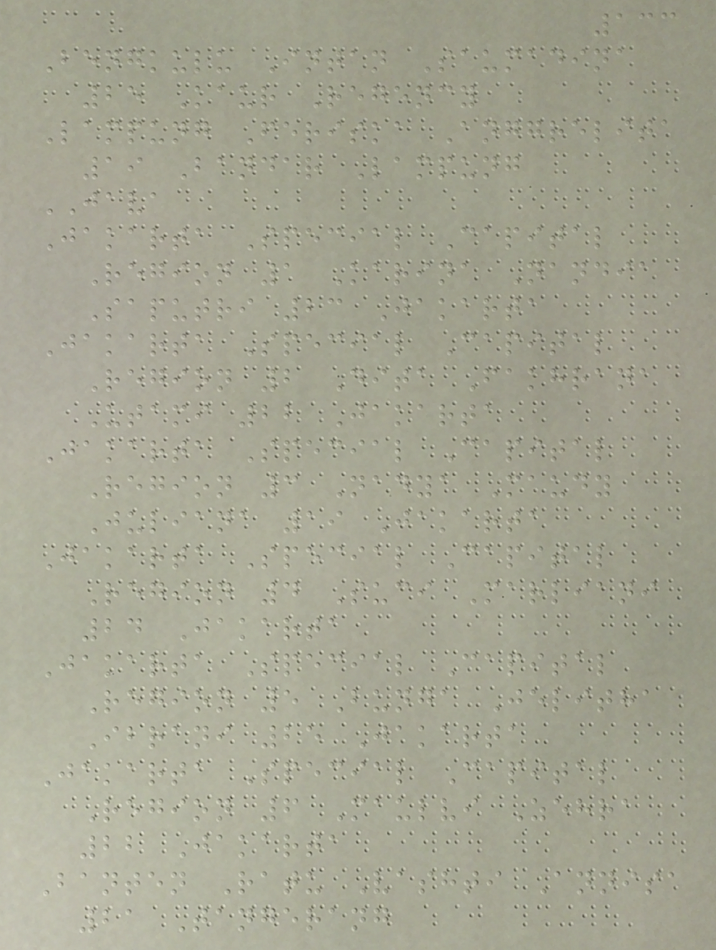133
Bengkulu Intan Saumadina
25 Kaur Regency
Lampung Feriska Anggrelita
19 Bandar Lampung
JAVA
Jakarta Special Capital
Region 1 Karina Nandia
Saputri 23 Jakarta
Jakarta Special Capital
Region 2 Dita Fakhrana
Utami 22 Jakarta
Jakarta Special Capital
Region 3 Nadya Maudy
Juliana 19 Jakarta
Jakarta Special Capital
Region 4 Suci Marliani
24 Jakarta
Jakarta Special Capital
Region 5 Bunga Jelitha
Ibrani 25 Jakarta
Jakarta Special Capital
Region 6 Maulvi Zehra
22 Jakarta
Banten Ratu Vashti Annisa
21 Tangerang
